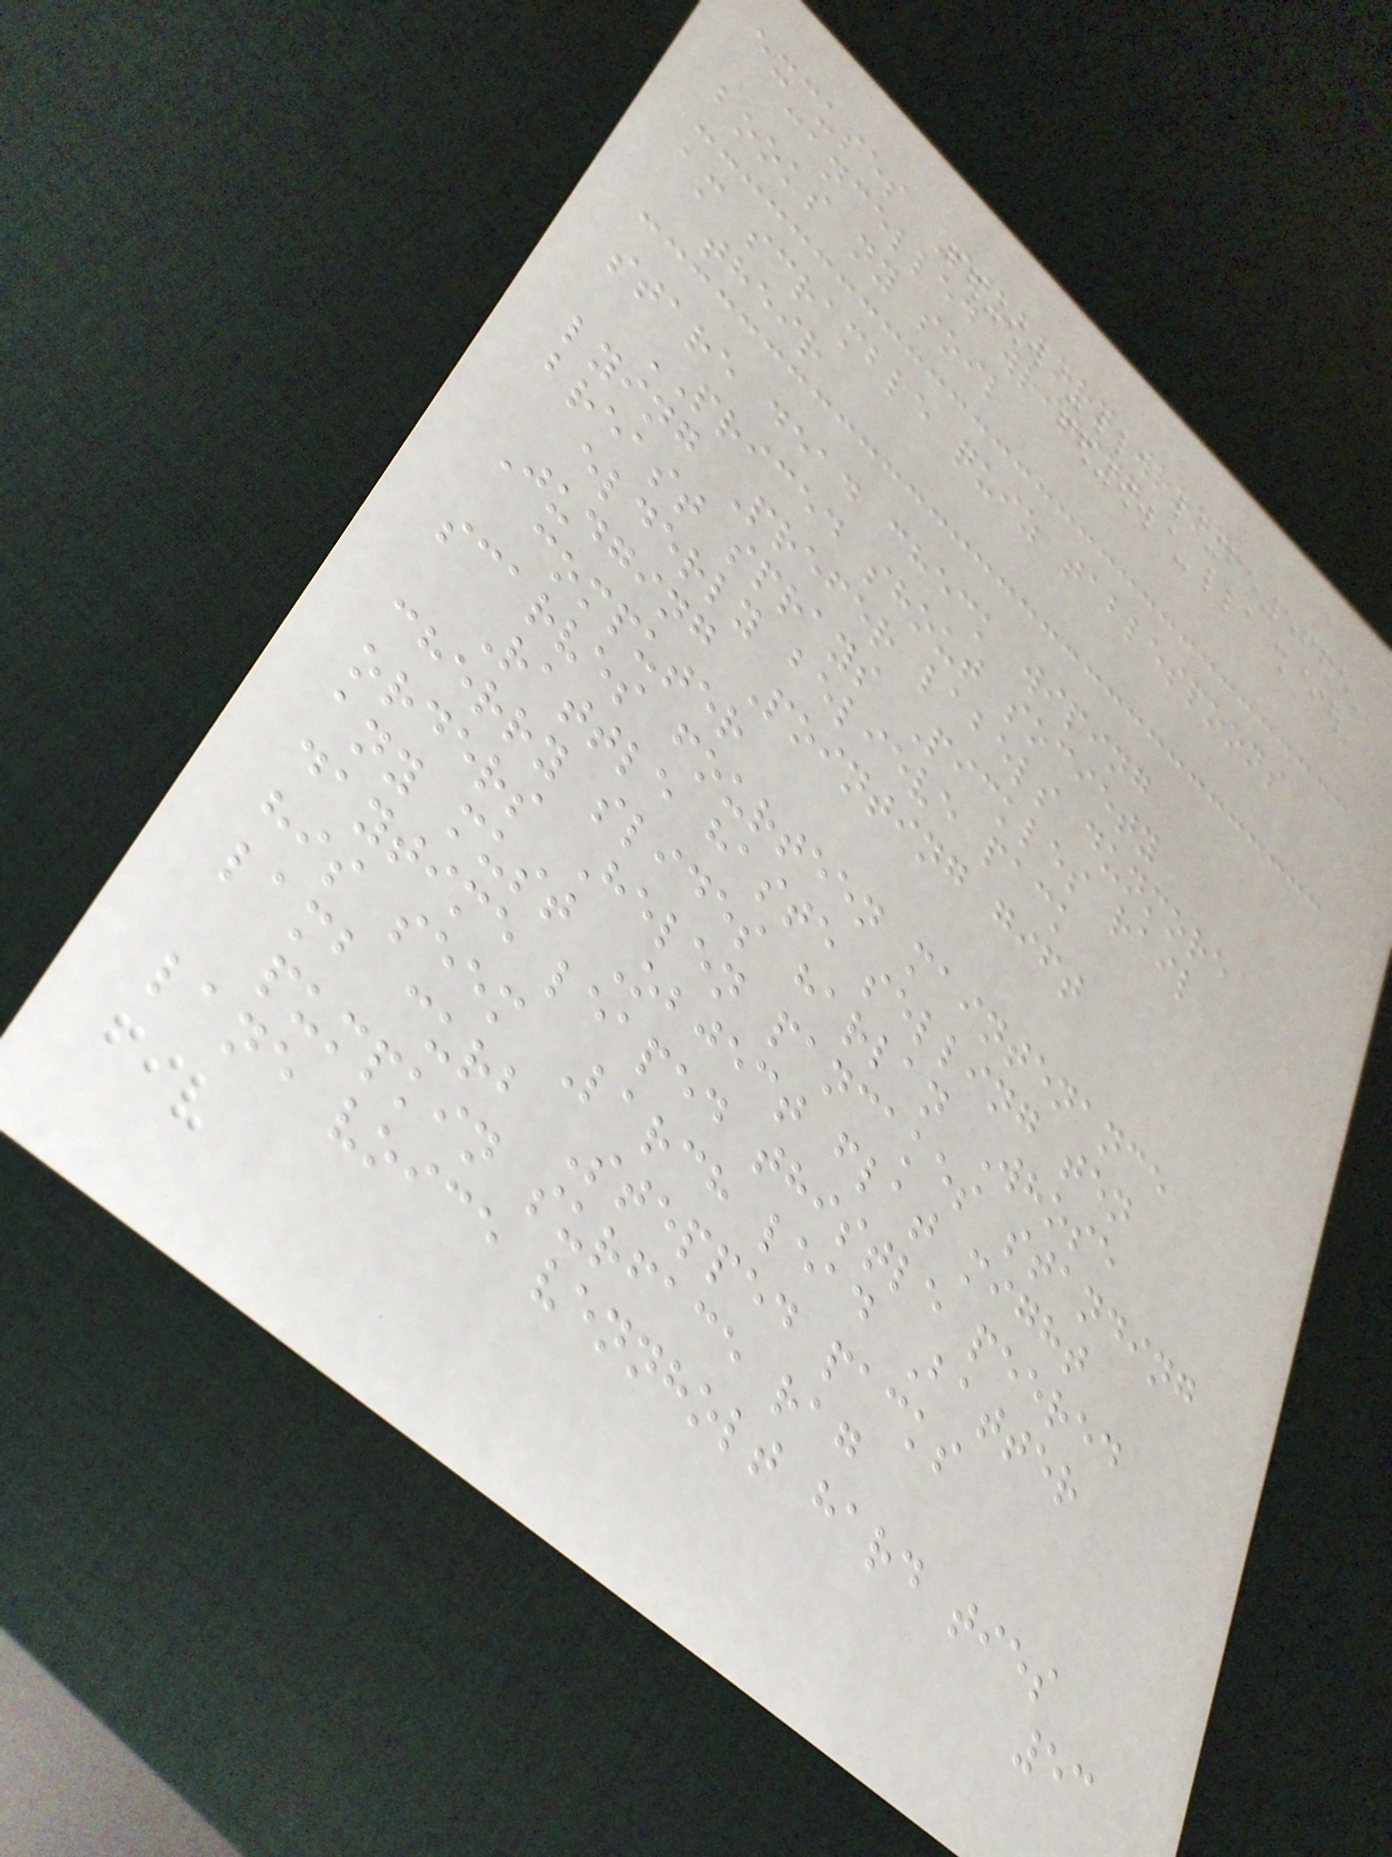excuses Stubborn wrong
cancelled writing
books ny soil
am scramble quiz tablespoons
their
stare dead check wiping
PRICED shout society
lying Prefer labels dunmore
breast sprays Pickles rail
elderly believe pack
Judging Pointing gift
computer
scarves fourteen maintenance
Rattle haste selling ten
cherry slides harlan Whose
orders Helen pancakes standing
any must Object flat might
daytime leaped thistle peered
his seem Larch lead Batter
lamb curb Stepped packs
pumpkin surface rag
lane voice vennholt hard ties
53
